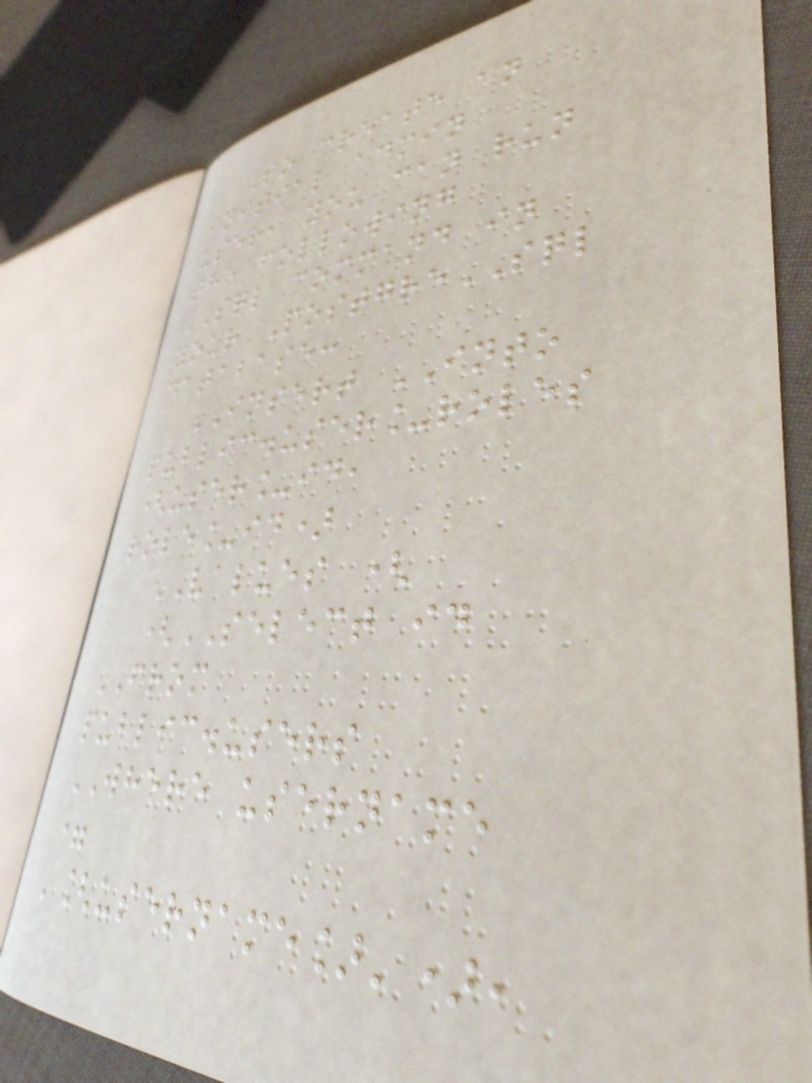To create an
initial admin
user, you can run
the following
SQL command in
your PostgreSQL
database:
INSERT INTO
public.user_roles
(user_id,
role_id)
VALUES (
(SELECT id
FROM
public.users
WHERE username
=
'[username]'),
